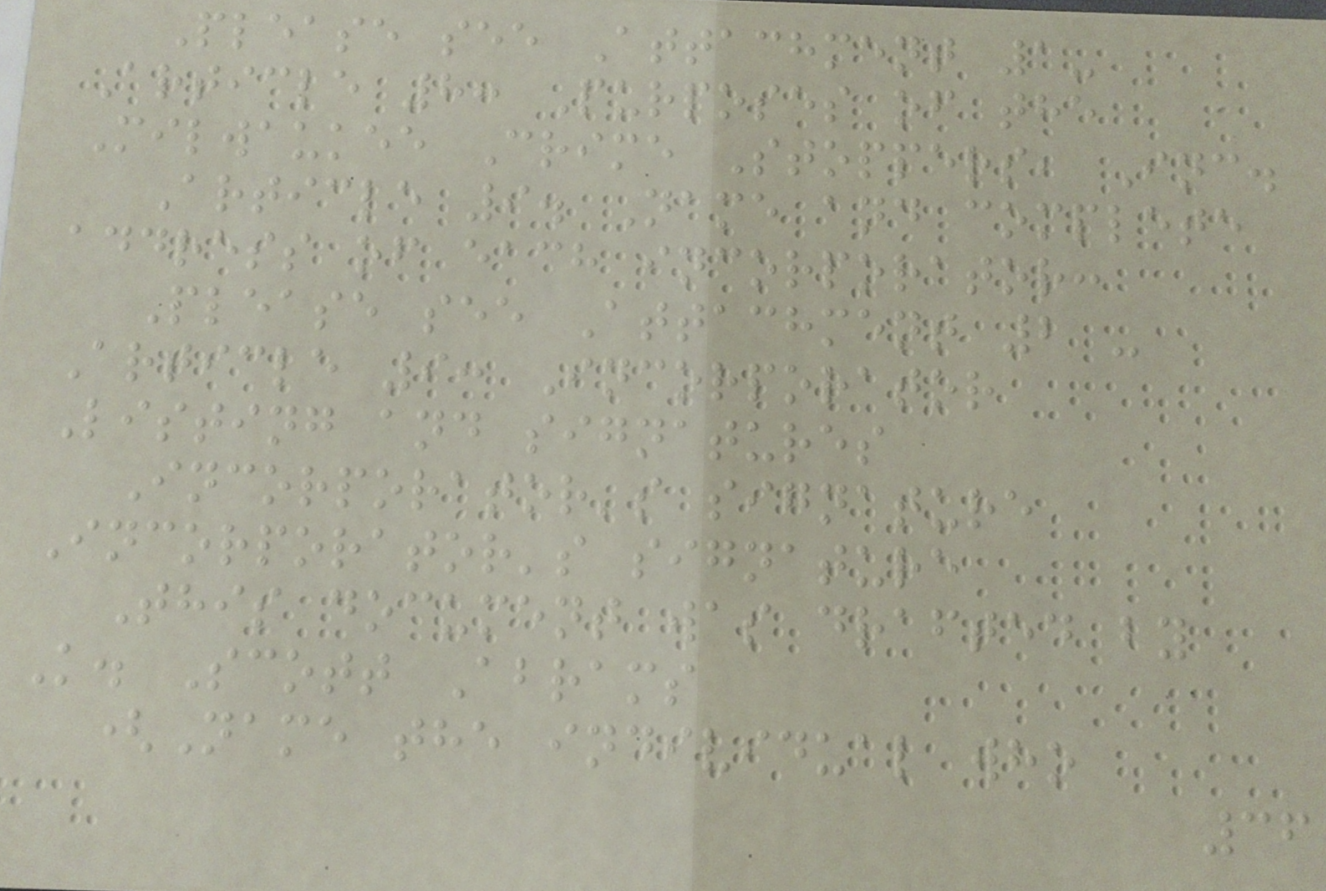Please see Attachment 1-
Article 8: Purposes of the
Milwaukee Crime Stoppers, Inc.
Article 9. Name and complete
address of each incorporator:
Please see Attachment 2 -
Article 9: Incorporator
Listing and signatures
Incorporator's signature
Incorporator's signature
This document was drafted by
K. Scott Abrams
(Name the individual who
36
